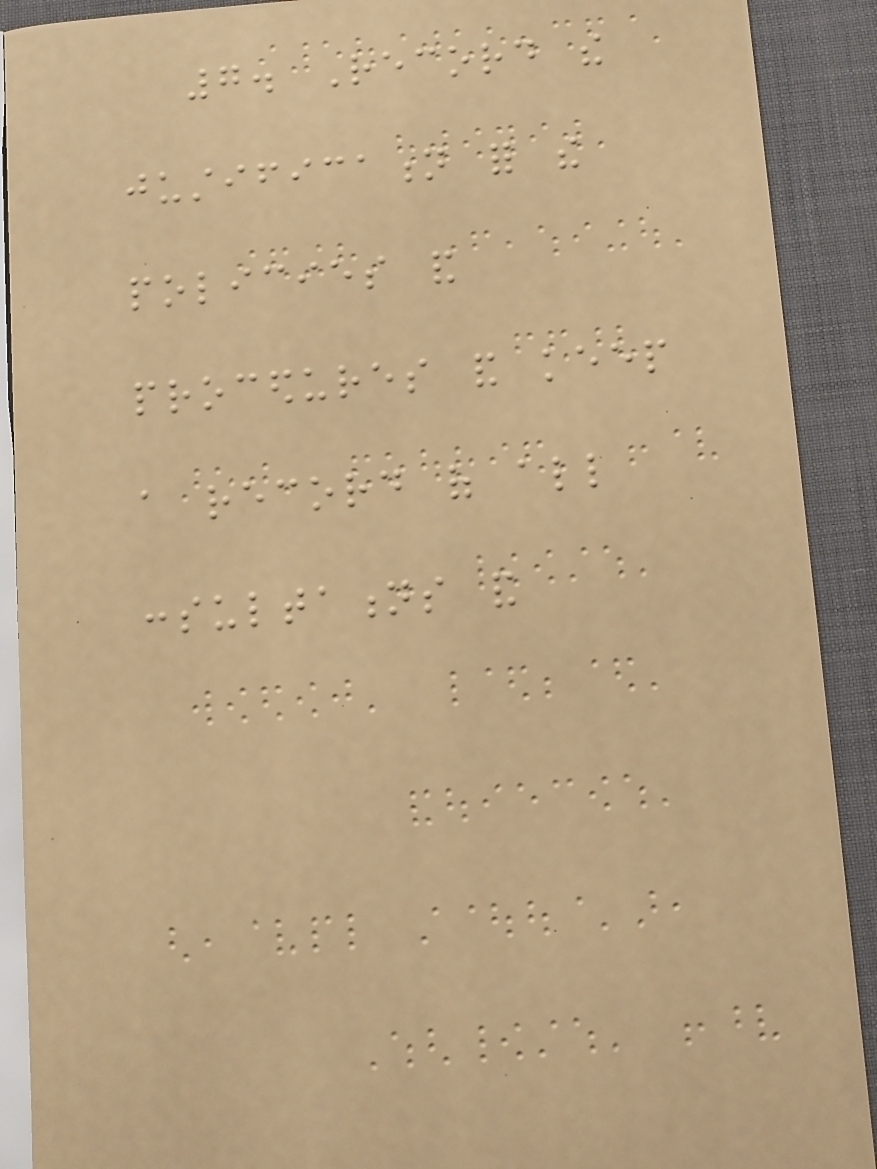7. Record the
justification for the
policies and
procedures and keep
a record of all
consultations and
